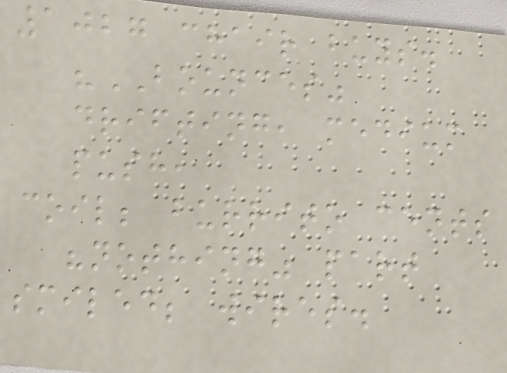1027 chair buys.
"BOUNCES"
drifting, medium
push,
coil; burrito cents
"nothing" part
smiled; wires.
